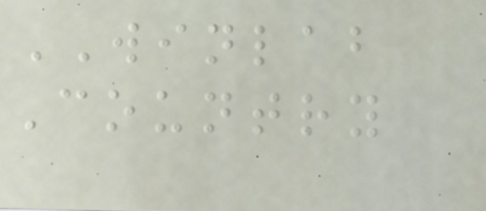WINLAB
Country
